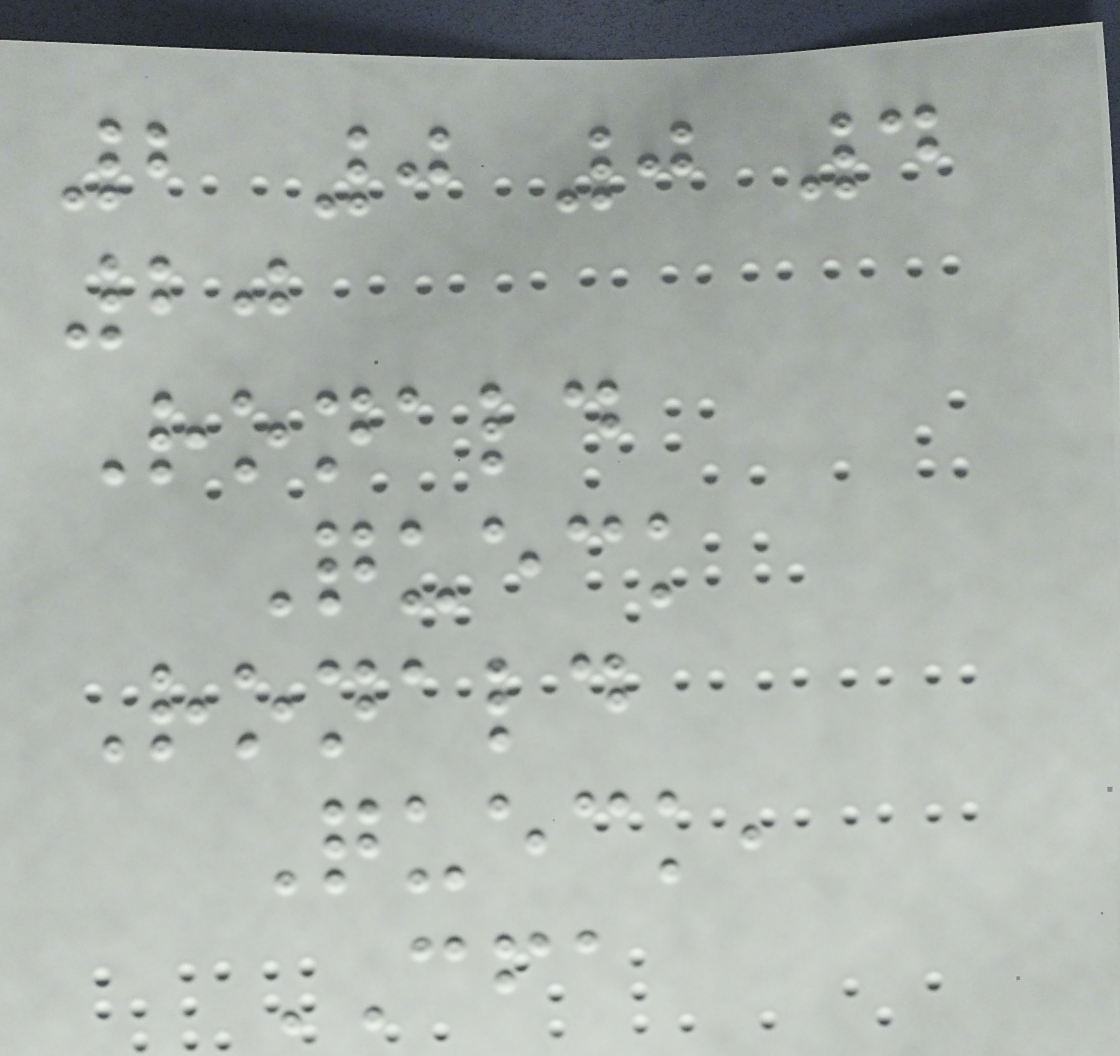2 0 0 4
20
Ronald
Queck
Ronald
Queck,
CFA
